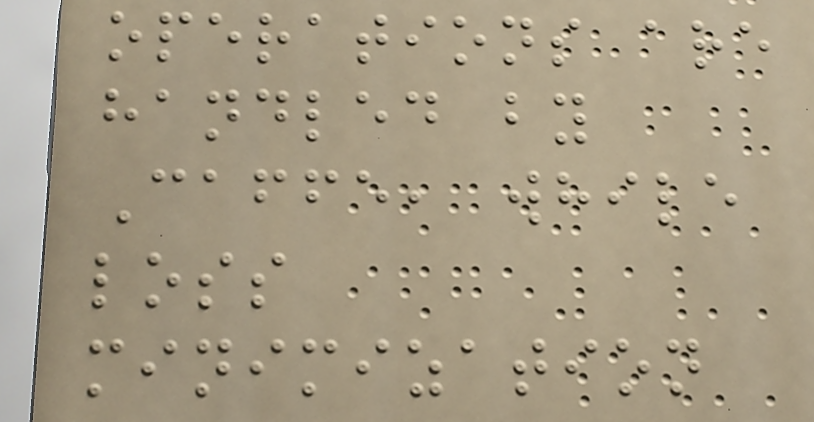operations are
handled by
Caffe, while
loss
minimization
